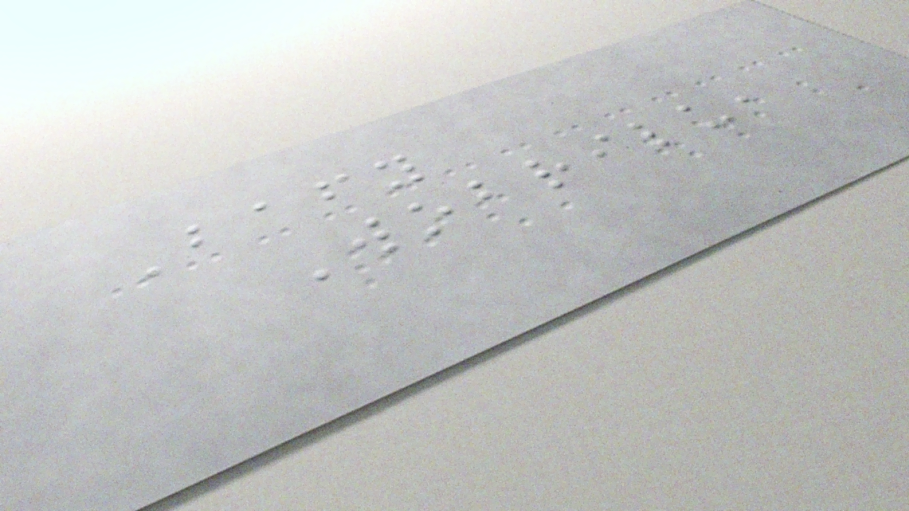Bafy
Wobrilu,
